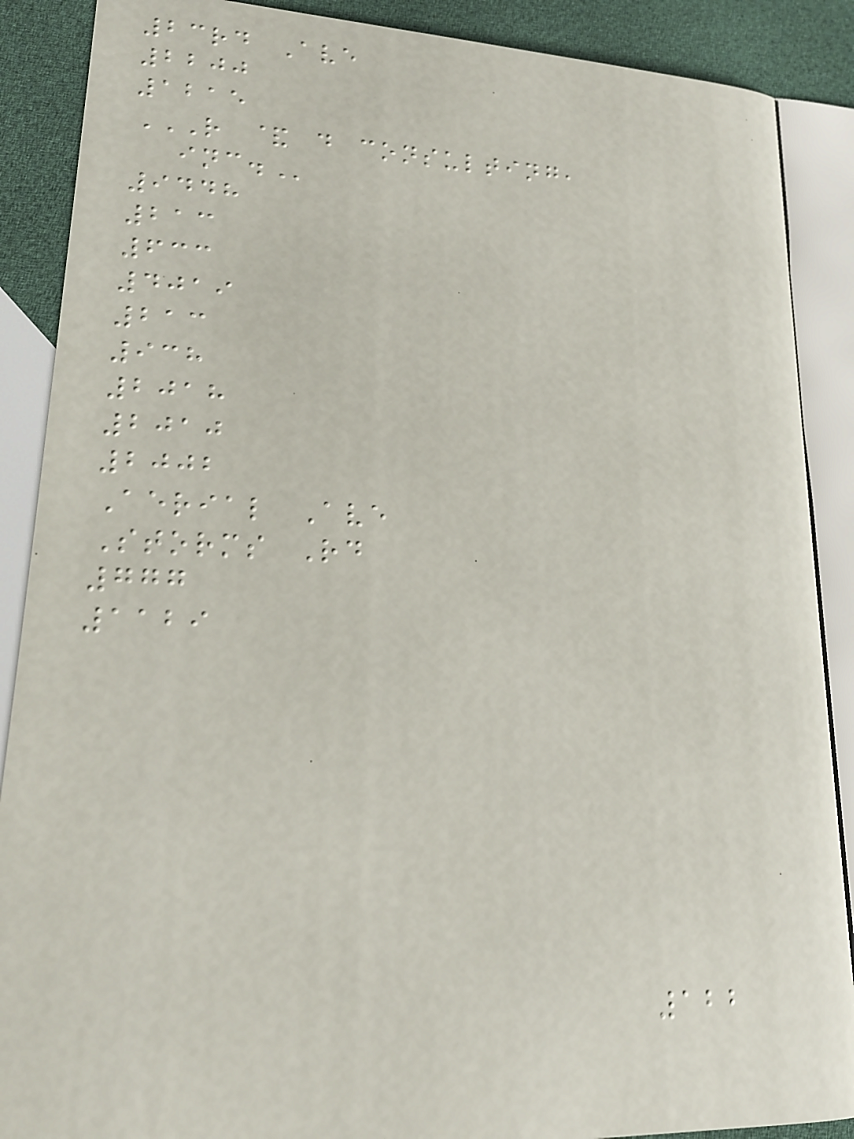23rd Ave
2200
1215
R & D CONSULTING,
INC.
9448
213
633
4019
213
938
2018
2010
2002
Aerial Ave
Storms Rd
777
1129
122
